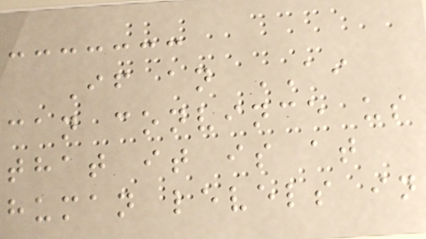If an AI
can convince us
that it is at
human levels in
